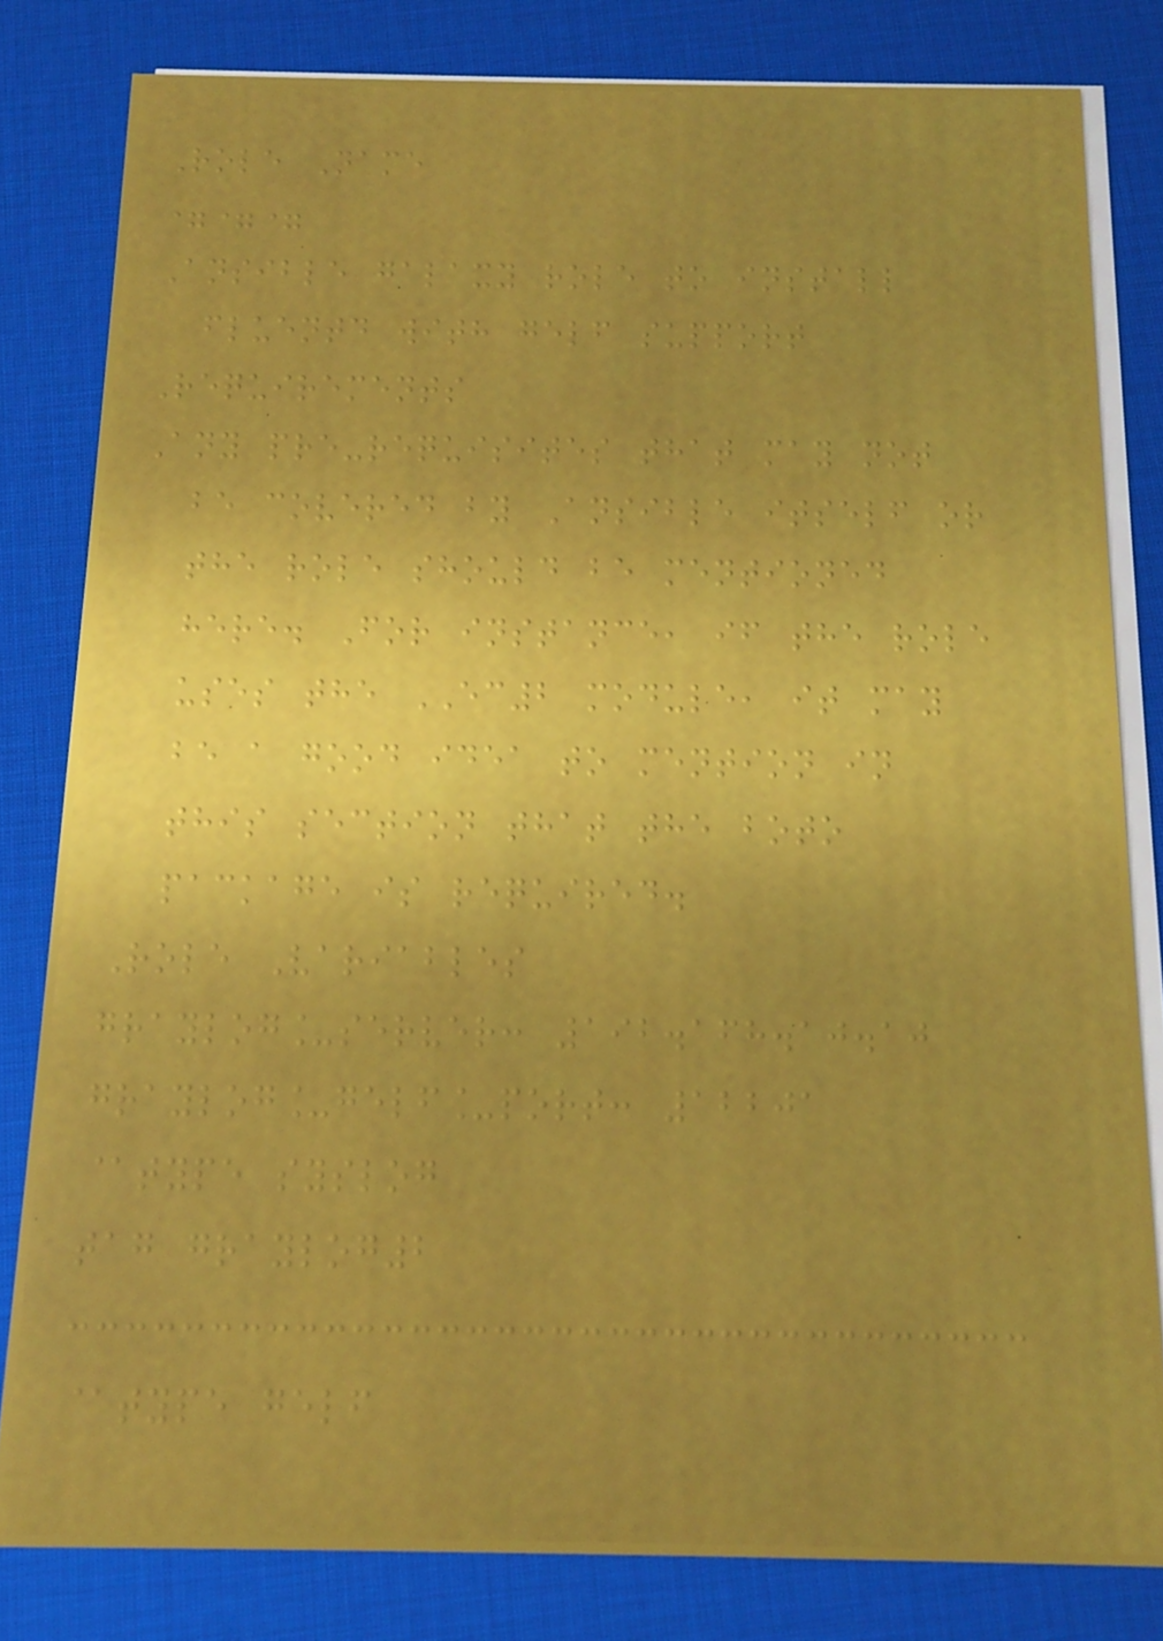Role Name
===
Ansible galaxy role to install
fluentd with gelf support
Requirements
Any pre-requisites that may not
be covered by Ansible itself or
the role should be mentioned
here. For instance, if the role
uses the EC2 module, it may
be a good idea to mention in
this section that the boto
package is required.
Role Variables
graylog_server: 192.168.10.10
graylog_gelf_port: 12201
@type syslog
tag graylog2
@type gelf
